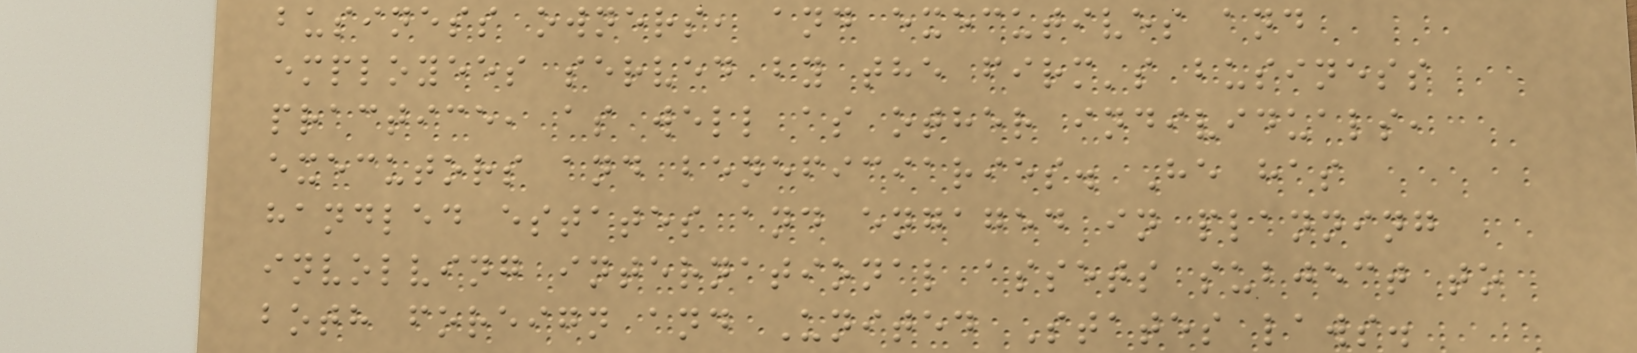business owners, and executives and
employees served by the firm's business
practice, as well as other individuals,
executors and beneficiaries. He has
handled estates and engaged in planning
involving international assets subject to
both foreign and United States laws.
